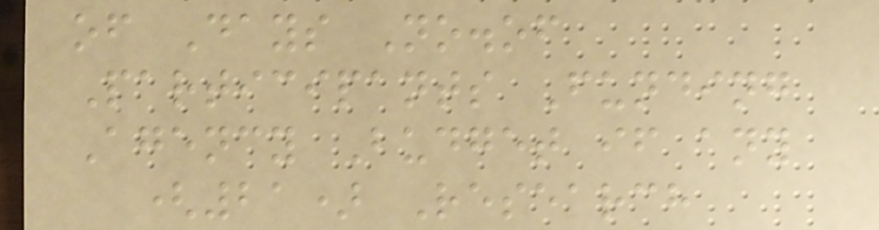of Days No.of
Participants Funding
Agency Budget if any
(21) Research
